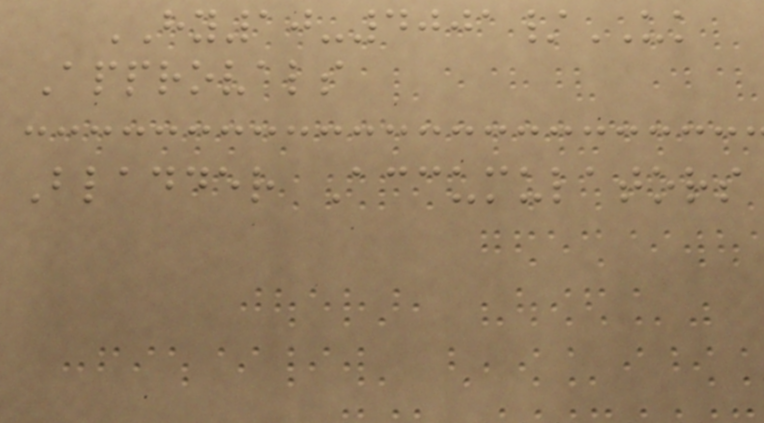HY10-4001/UK
Approvals
Bladder Accumulators
